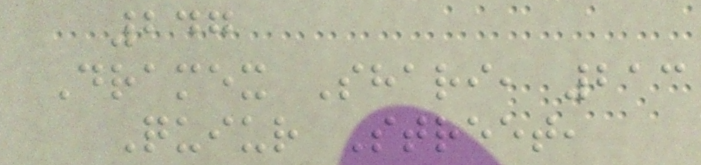247
Dramex Shari, 213
Quiur Street,
